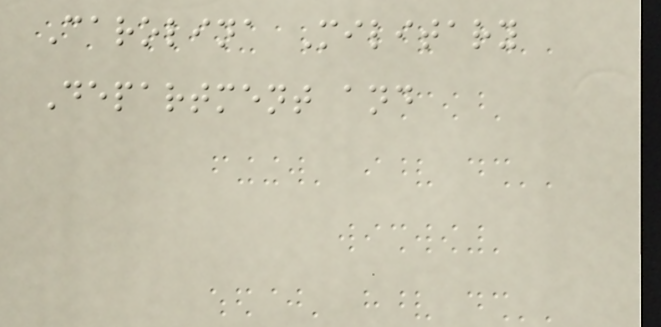Carolina Military
Department and
